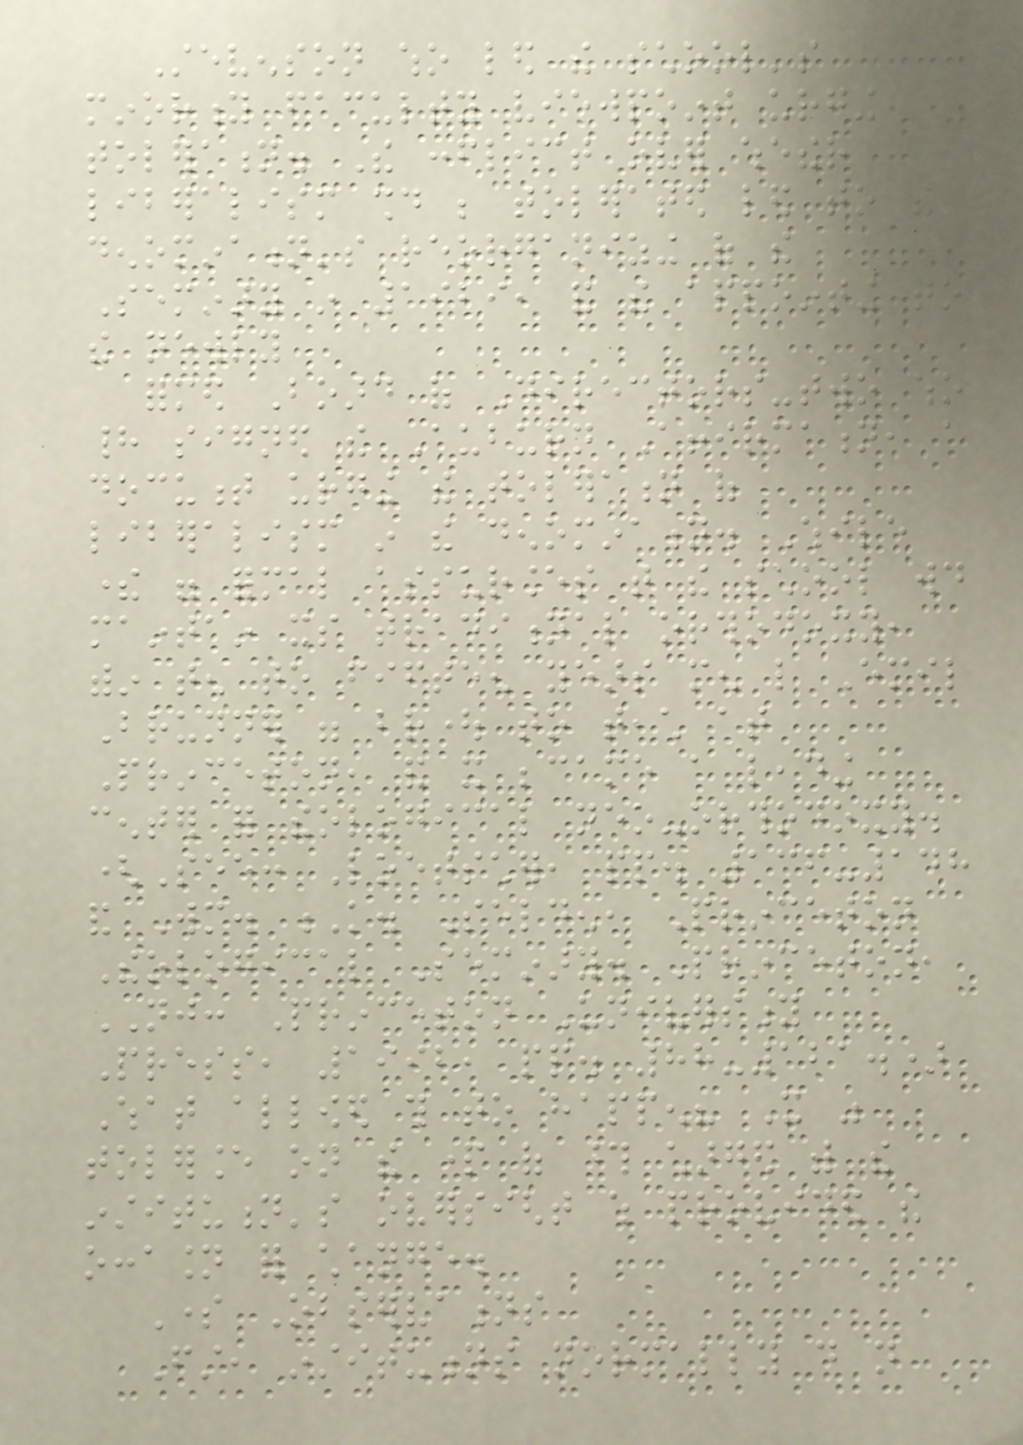Stevenson who led the school's
minority faculty viewpoint urging
toleration. The conflict over whether
liberalism should be tolerated led to the
denomination's reorganizing of the
Seminary in 1929, and the appointing to
the newly
formed Board of Directors-two who
had signed the Auburn Affirmation, a
document urging the toleration of
liberalism in the denomination. While
there were formal assurances that the school would
maintain its traditional orthodoxy,
within ten to fifteen years men like Emil
Brunner were brought to teach at
Princeton, and it became a leading
center for theological neo-orthodoxy.
(See: Loetscher, pp. 136-148
and Wm. K. Selden, Princeton
Theological Seminary. Princeton,
NJ: Princeton University
Press, 1992, pp. 88-121.)
What allowed this to happen? It was
tolerance on the part of those charged with the
institution's oversight which provided the
occasion for change.
Some Observations
First, institutions normally do not
